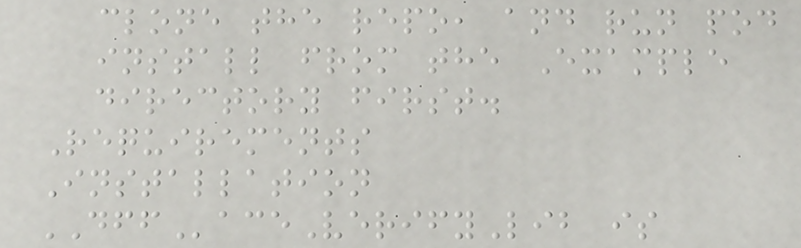clone the repo, and run pod
install from the Example
directory first.
Requirements
Installation
DFFaceVerifyLib is
